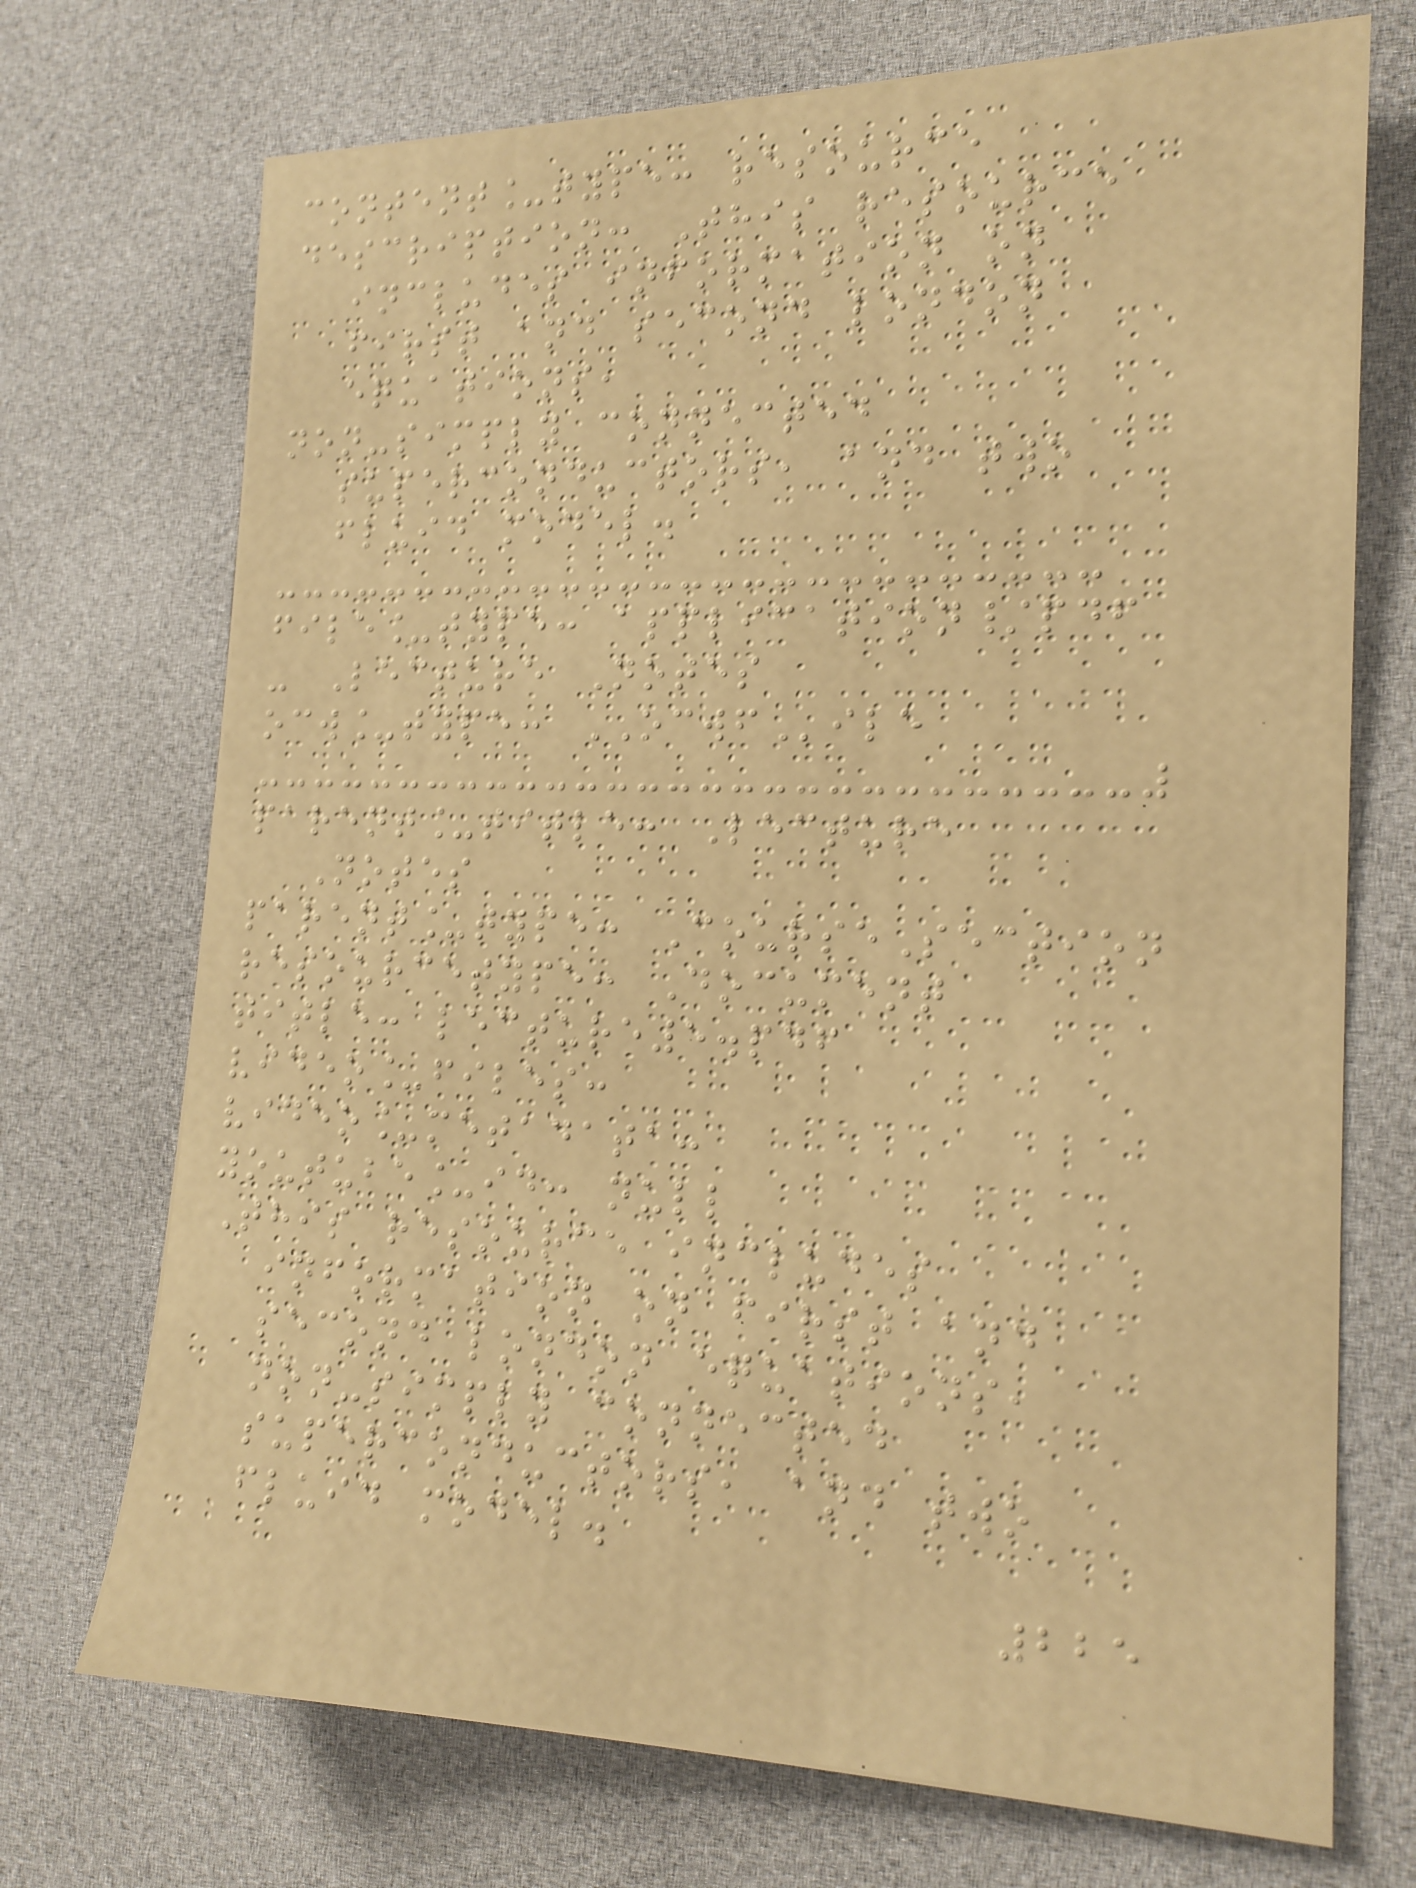content_type: resource
description: This resource
includes information on
first and second london
equations,
non-simply connected
superconductors, and two
fluid model.
file_type: application/pdf
- Lecture Notes
ocw_type: OCWFile
parent_title: Lecture
Notes
parent_type: CourseSection
resourcetype: Document
title: lecture5.pdf
video_files:
video_metadata:
youtube_id: null
This resource includes
information on first and
second london equations,
non-simply connected
superconductors, and two
fluid model.
225
